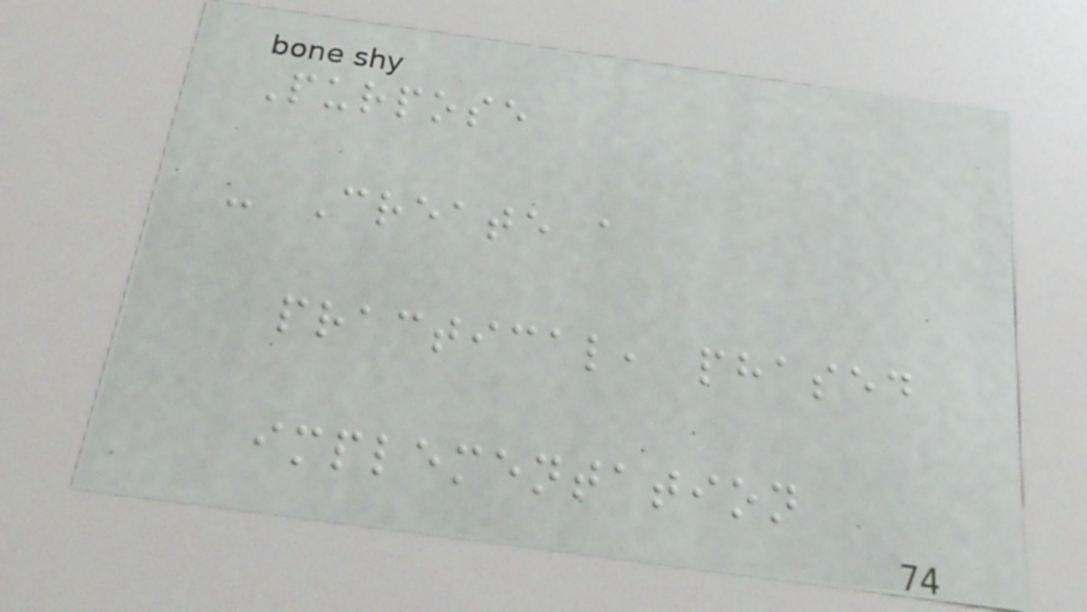Purpose
- Create a
practical, phased
implementation
